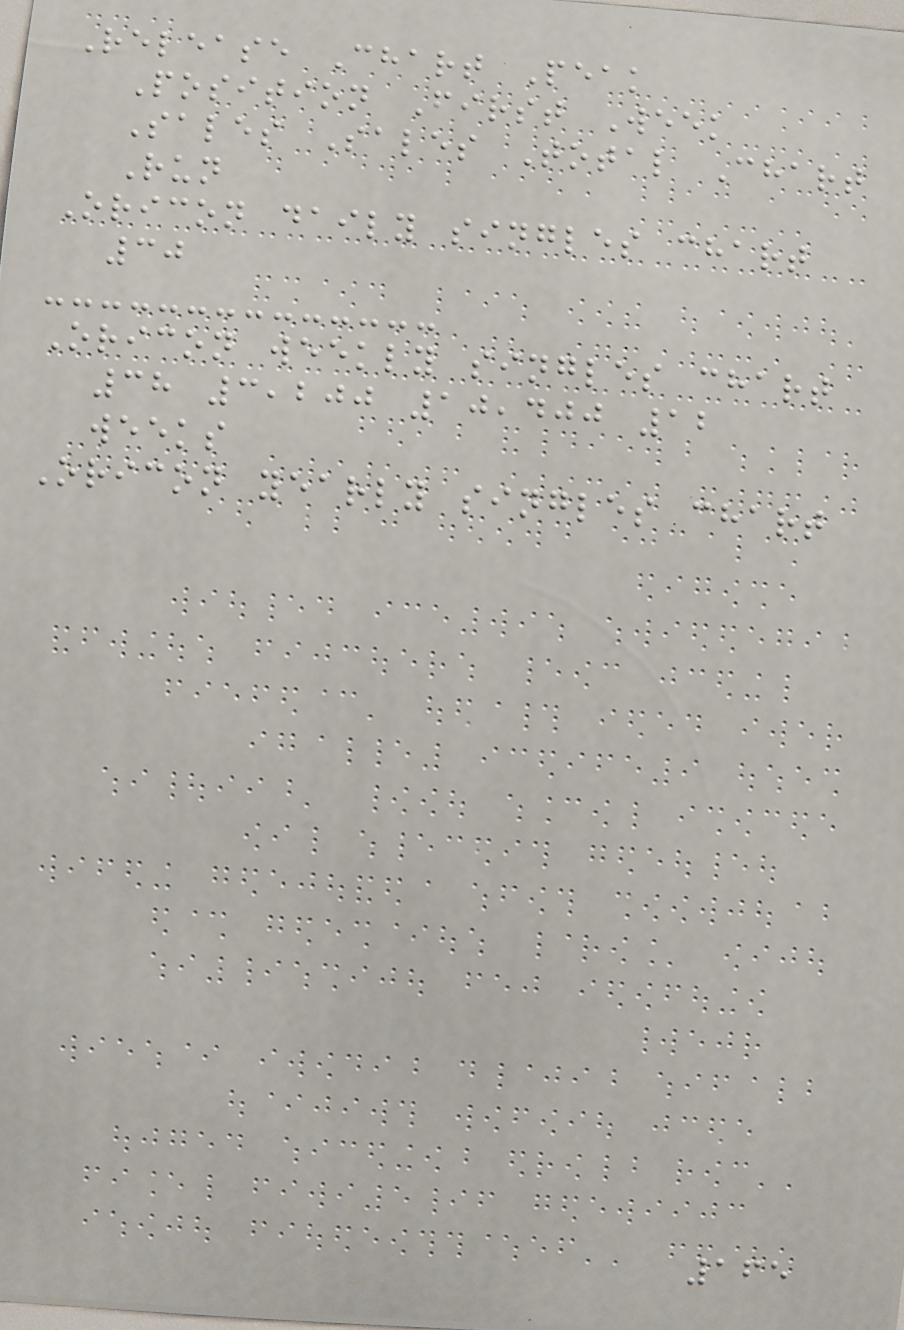Release Chart Peak
Position First Week
Sales Sales Total Chart
Run
Oricon daily singles chart
30
Oricon weekly singles chart
38 3,200 10,400 12
weeks
Oricon yearly singles chart
165
